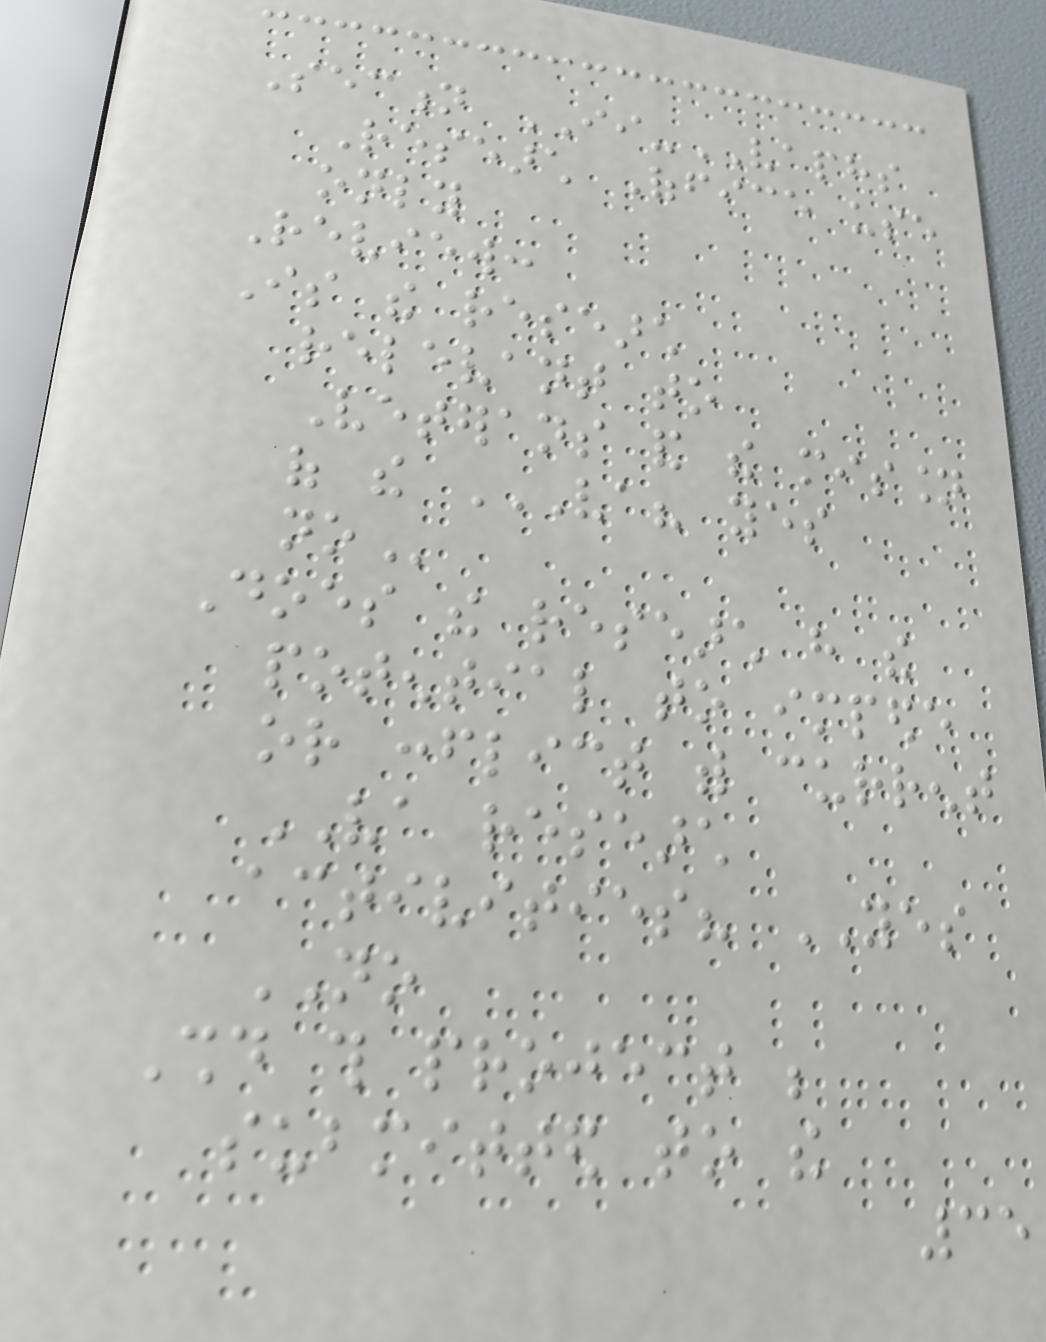Section II-VAPHS
Research Office use
only
Review:
Is the research
relevant to
Veterans and the mission
of the VA? YES
NO
Does the research have the
potential to impede
or conflict with current
VA research
activities? YES
NO
Should this project be
submitted to the
35
